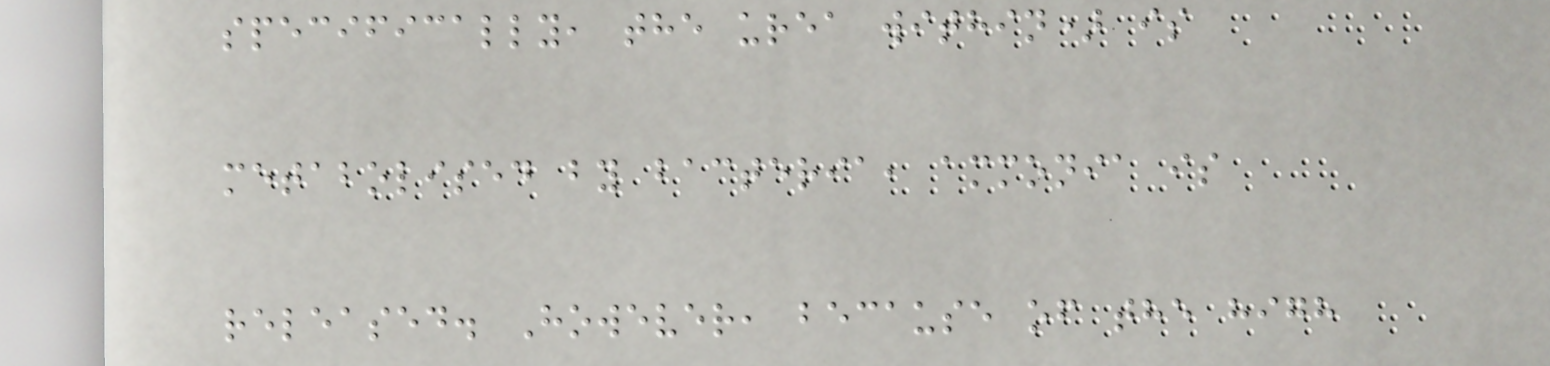specifically, the urea within) is
metabolised by bacteria, ammonia is
released. However, because of the high
